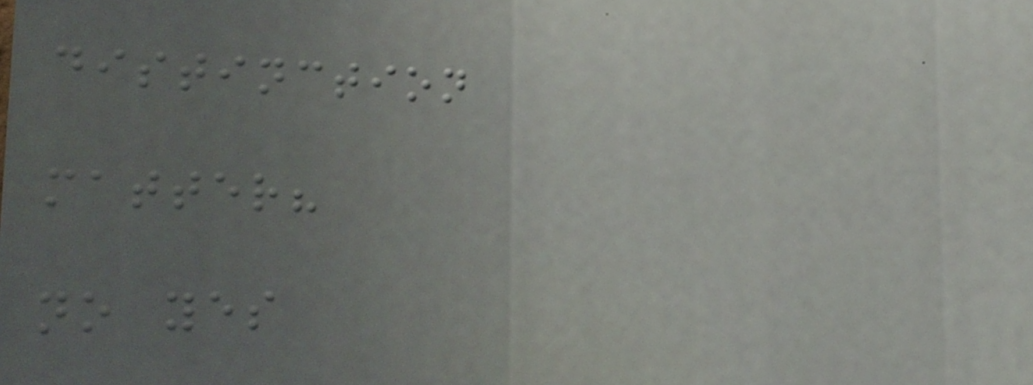distinction
matter?
no yes
